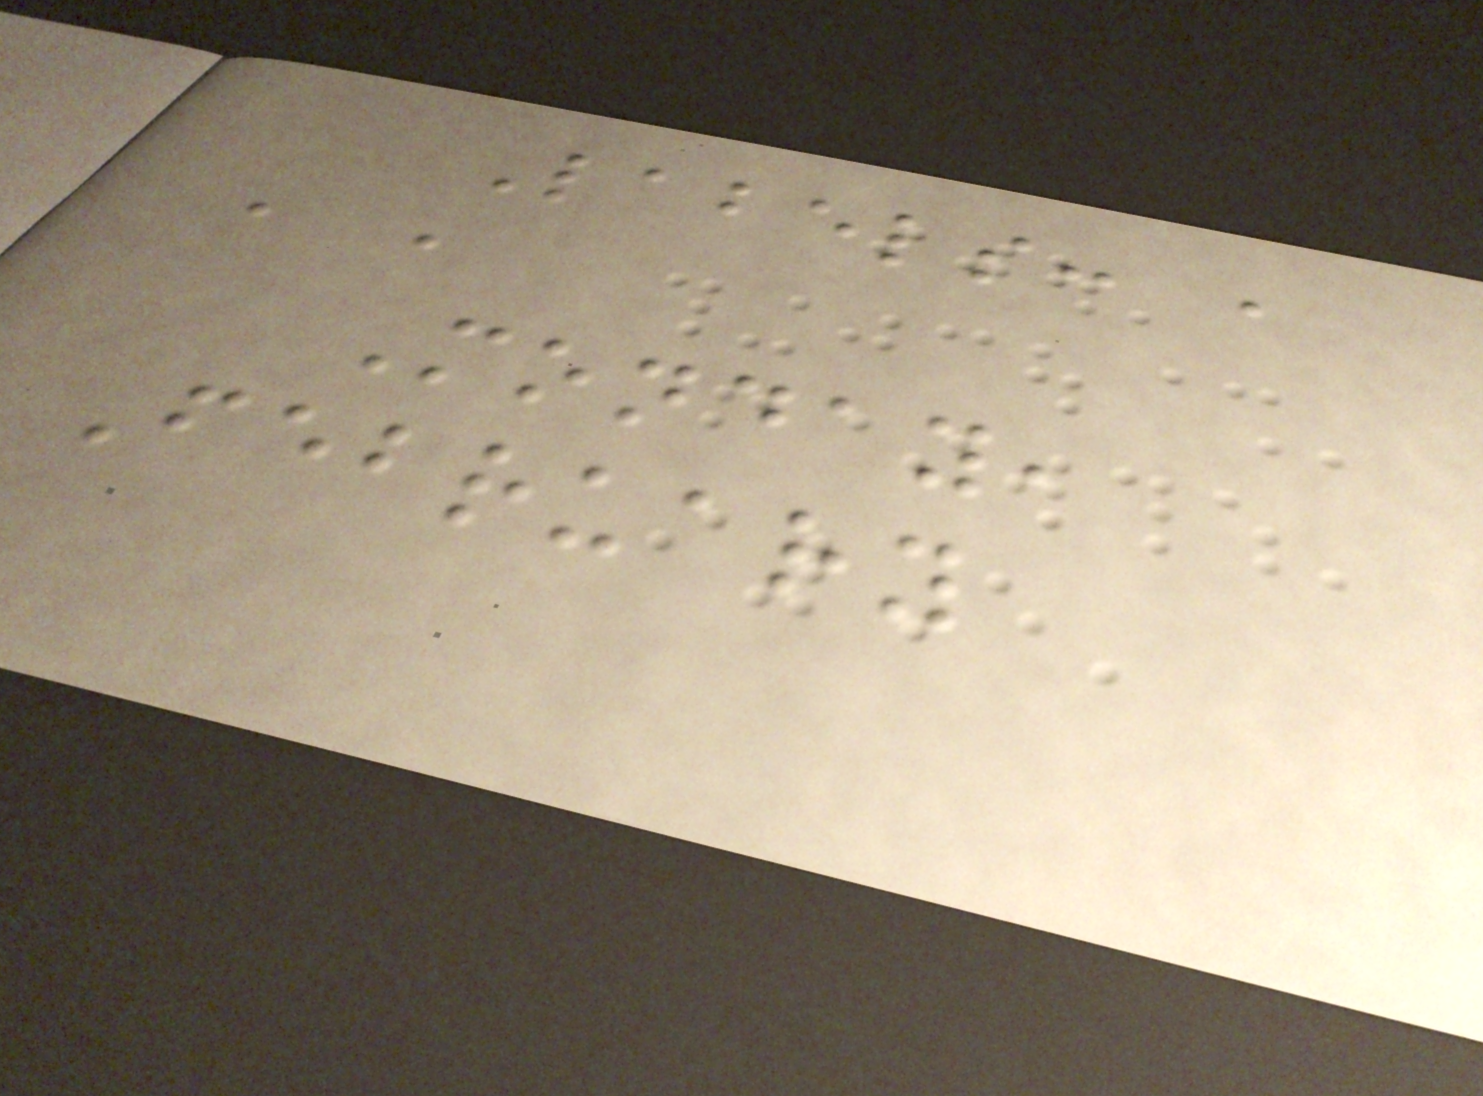Labels: ,
, ,
Monday,
February
